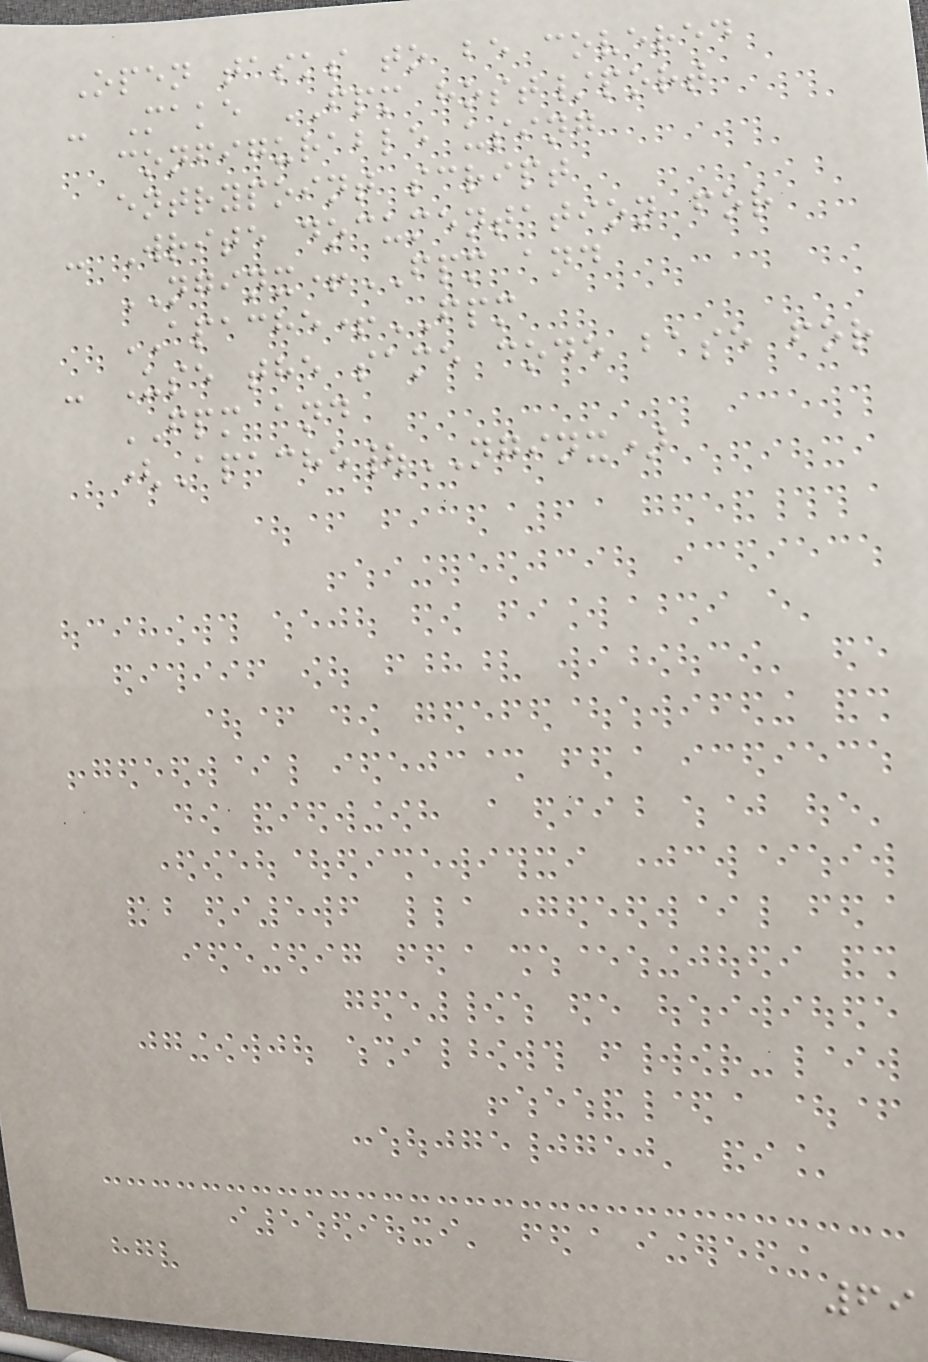Open tasks to be covered
- Make FPM host/port
configurable using
entrypoint script
- Write documentation for
NGINX+FPM and
APACHE+FPM
- Use the same code base for
FPM and
(Apache|NGINX)
69
